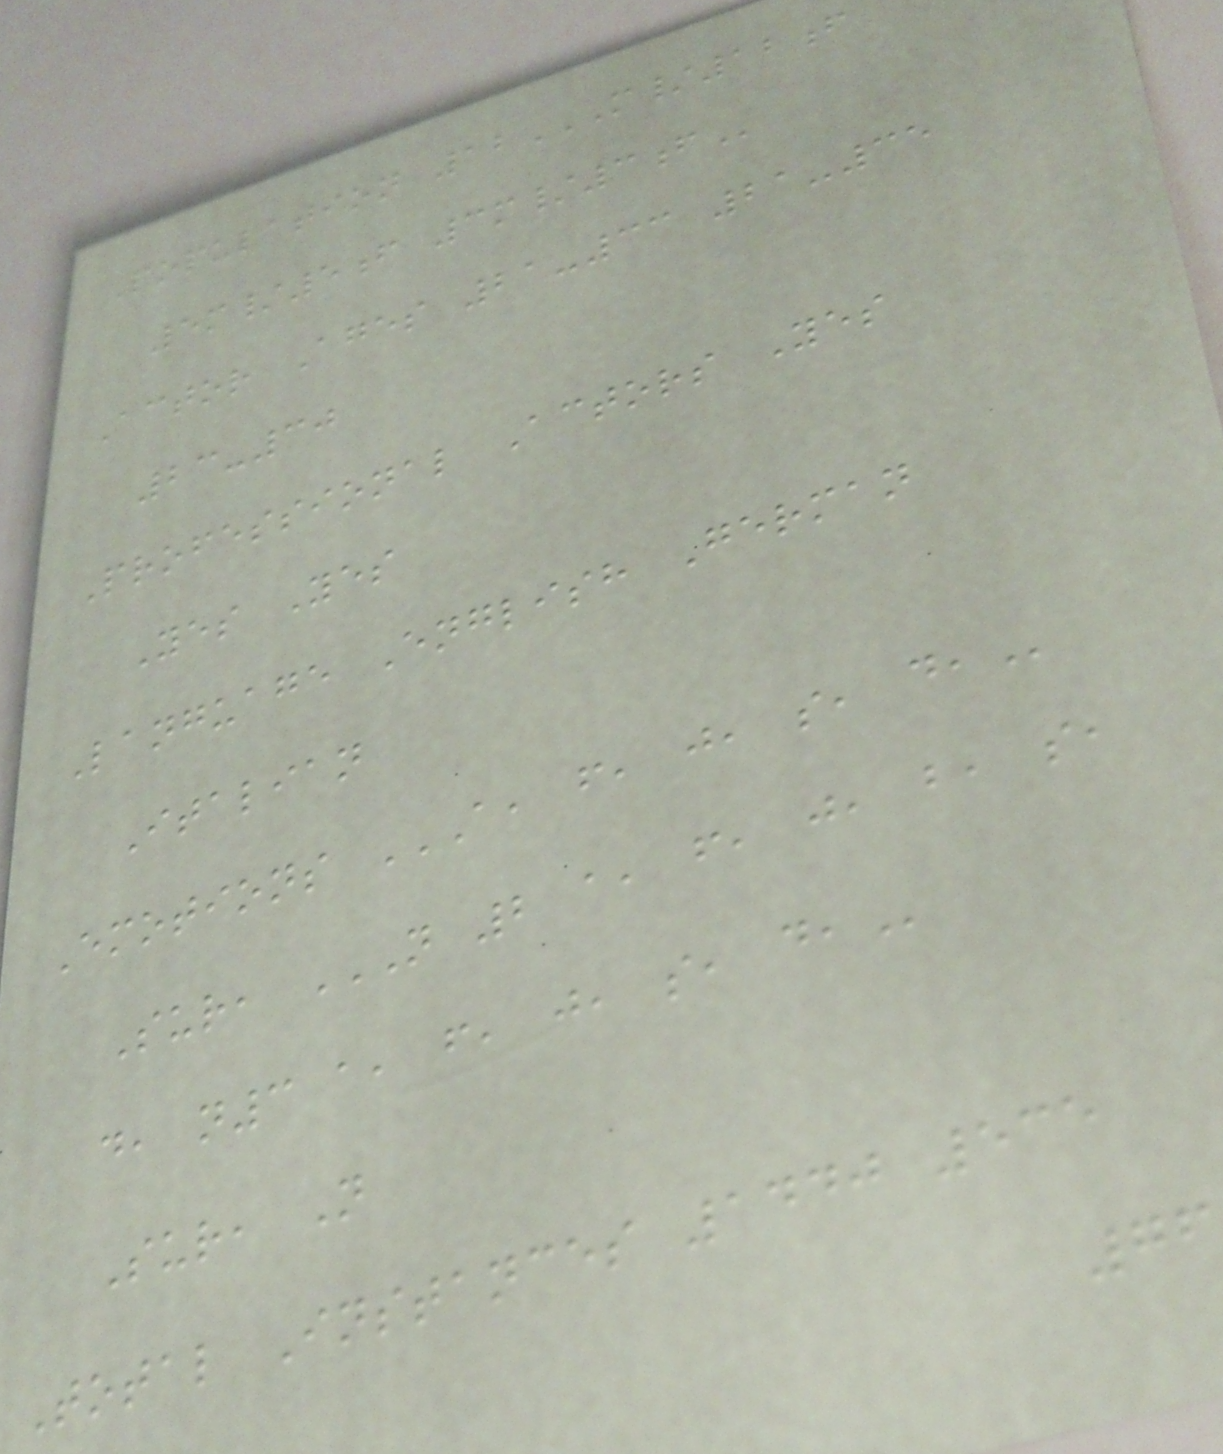Population 12M/12F
5M/5F 3M/3F
Actor Ages 21-33 21-35
23-30
Professional Actors Yes
Yes Yes
Language English German
Italian
Emotions A, F, J, S, D,
Sur, N 2 A, F, J, B, S,
D, N3 A, F, J, S, D,
Sur, N
Total Instances 1440 535
76
